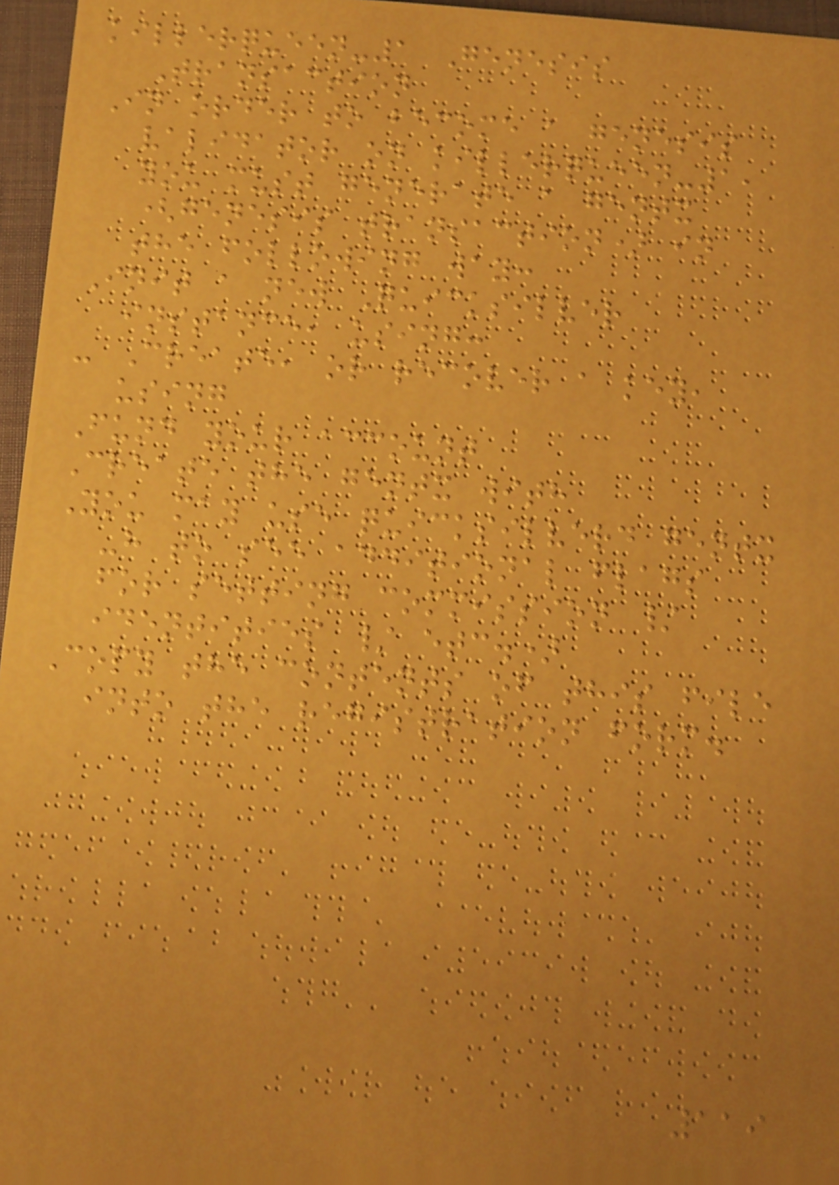killerqueen-1 Genesis
Transaction
In order to become a genesis
validator on killerqueen-1,
you must generate a gentx
(genesis transaction) in
the following way:
Init a new Quicksilver
instance, using:
- Create, or recover a key,
using
Fund your account
Create the gentx with
You may use quicksilverd gentx
-h to see additional flags
for setting commission /
identities / etc.)
Copy the contents of this file
into the registration form.
119
